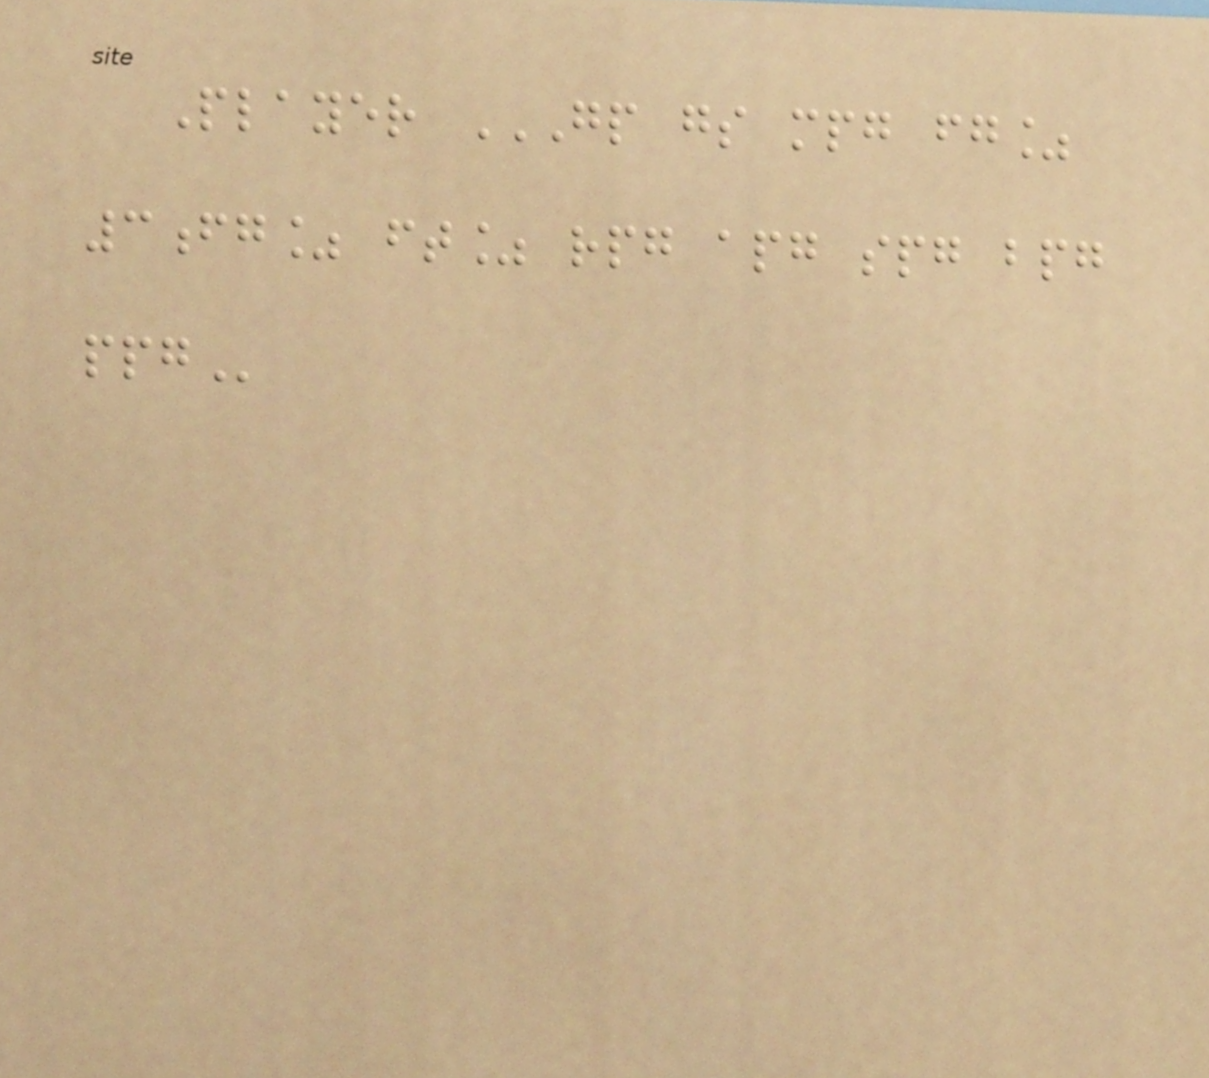Player GP GS MPG FG%
3FG% FT% RPG APG SPG BPG
PPG
